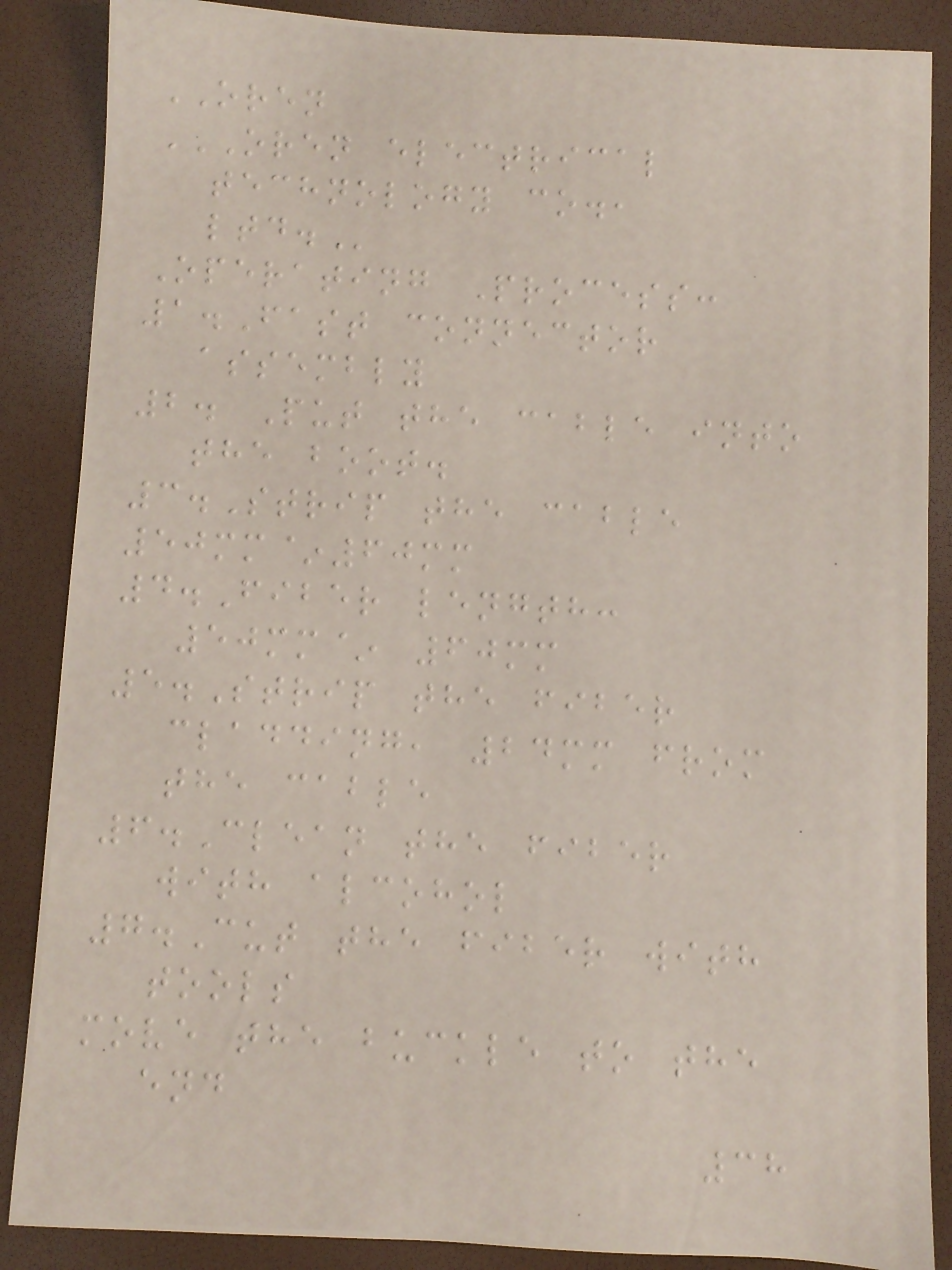OREN
OREN ELECTRICAL
TECHNOLOGY CO.,
LTD.
Operating Process:
1.Fast connector
assembly
2. Put the cable into
the boot.
3.Strip the cable
50mm~60mm
4.Fiber length:
50mm~ 60mm
5.Strip the fiber
cladding, 24mm from
the cable
6.Clean the fiber
with alcohol
7.Cut the fiber with
tools
move the buckle to the
end
38
